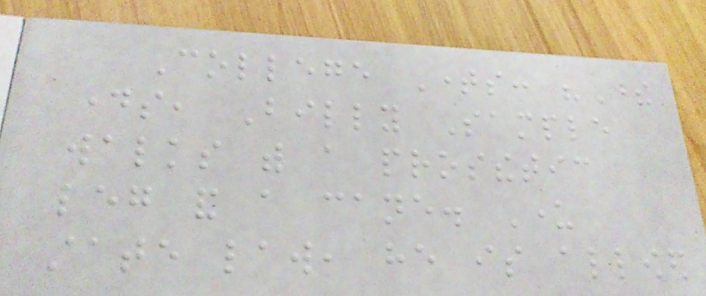College Times: "These
days, Billy Sample
walks with a prosthetic
leg and a cane. Under
state law, he is allowed
